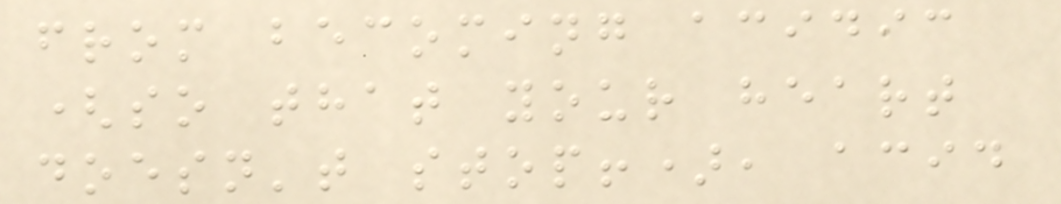from becoming acidic
(so that your heart
doesn't stop!), acid
